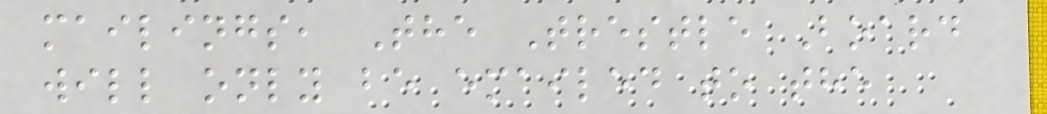mailings, The Trestle Board
will only be emailed to the
